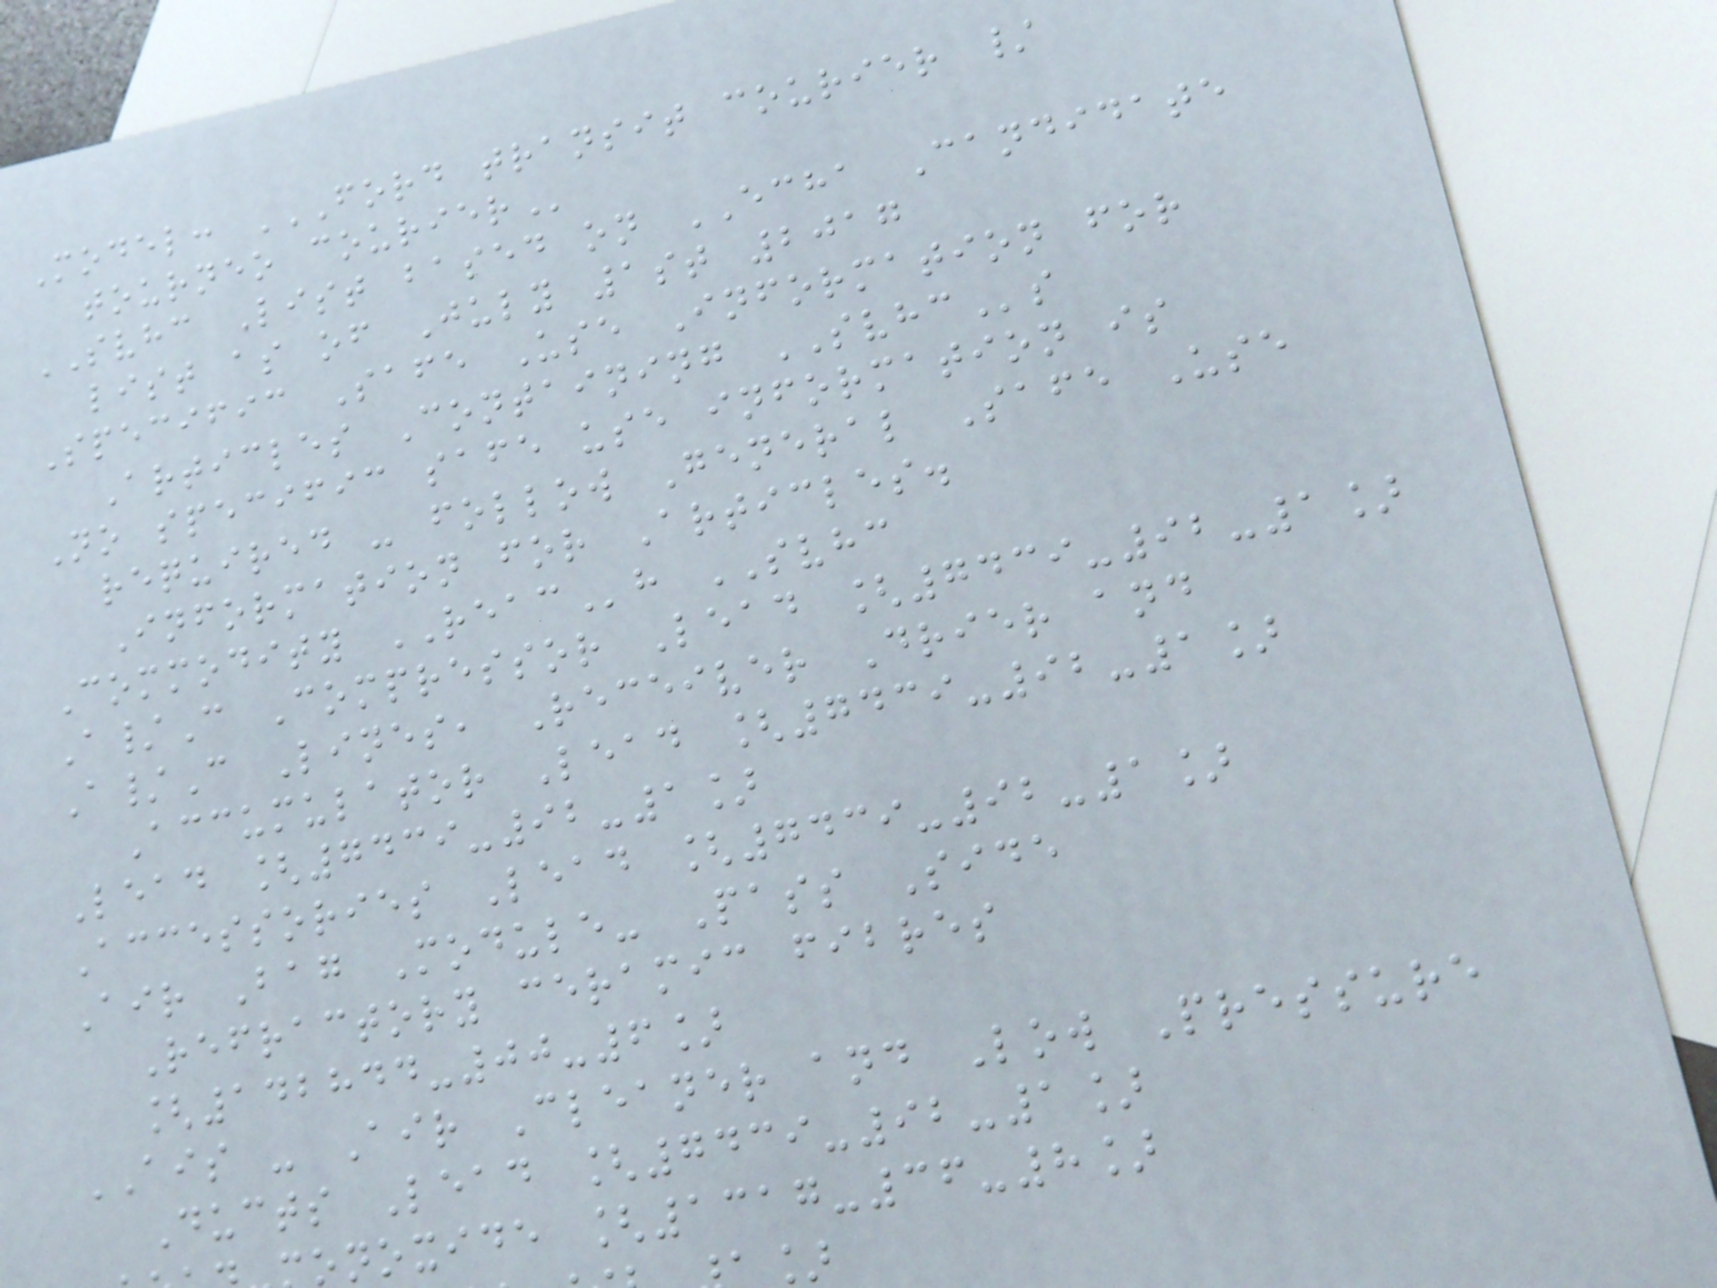Model: FORD TRANSIT COURIER /
tourneo
SVHC List based on ECHA Candidate
list as of July 1st 2017
Specific Safe Use Information for
Articles Containing SVHCs
No specific safe use information is
required - follow General Safe Use
Information for Articles.
Commodity REACh SVHC
A/C Compressor Lead [7439-92-1]
A/C Lines, Receiver Drier and
Accumulator Lead [7439-92-1]
Lead [7439-92-1]
Accessories Lead [7439-92-1]
Air Bag Module- Pass Side
Refractory ceramic fibres
[142844-00-6]
AIS - Air Cleaner and Low Pressure
Ducts Lead [7439-92-1]
onoxide [1317-36-8]
